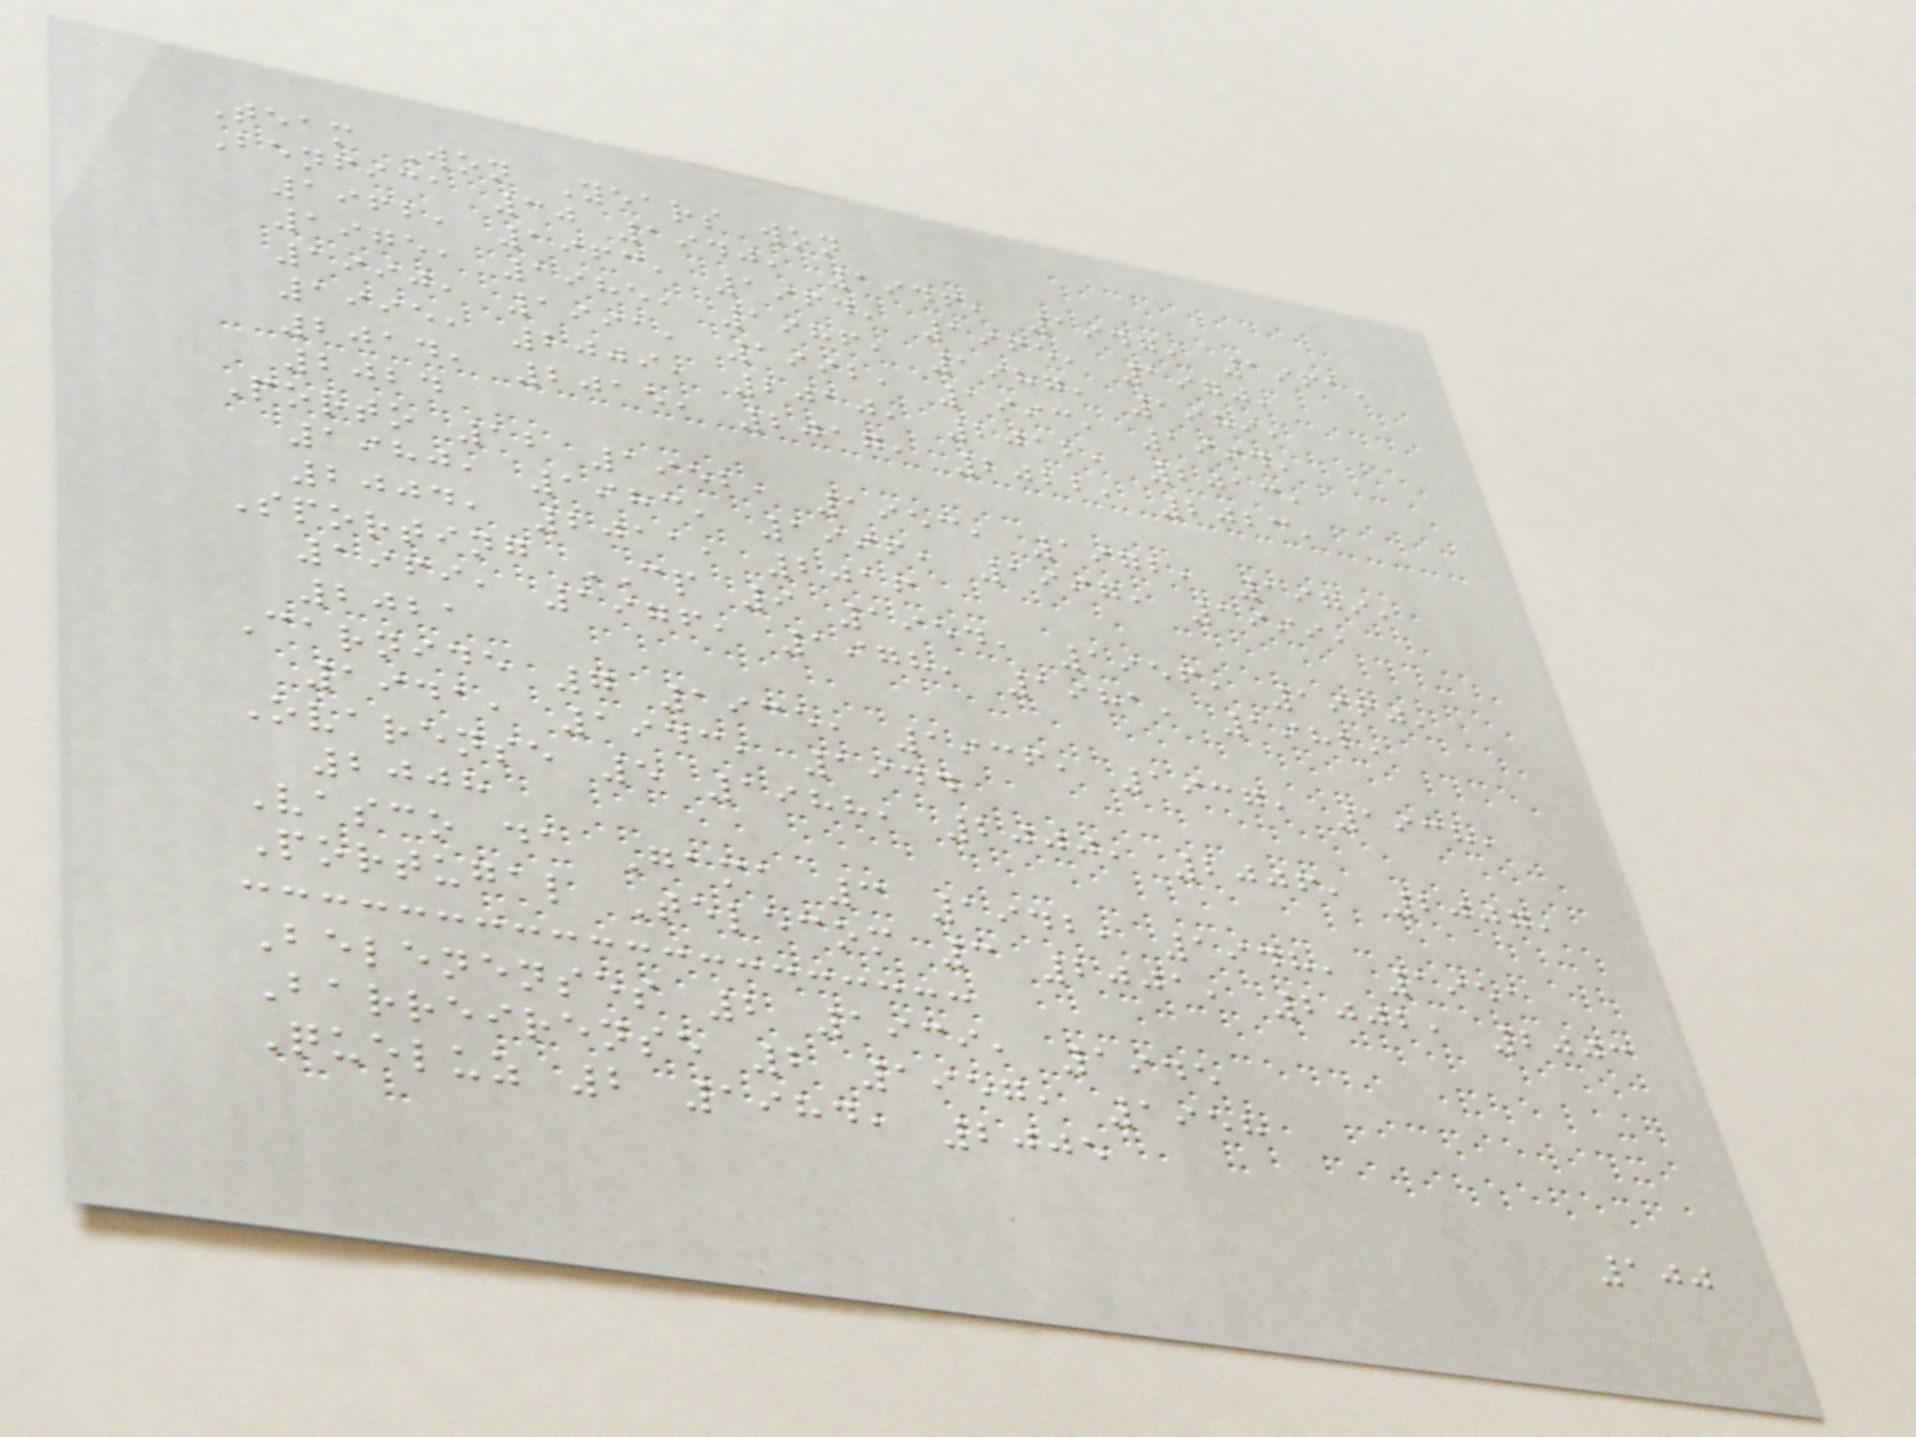Team Won Years won
Benfica 30 1940, 1946, 1947, 1961,
1962, 1963, 1964, 1965, 1970,
1975, 1985, 1986, 1987, 1989,
1990, 1991, 1992, 1993, 1994,
1995, 2009, 2010, 2012, 2013,
2014, 2015, 2017, 2022, 2023,
2024
Porto 12 1952, 1953, 1972, 1979,
1980, 1983, 1996, 1997, 1999,
2004, 2011, 2016
Sporting CP 9 1954, 1956, 1960,
1969, 1976, 1978, 1981, 1982,
2021
Carnide 7 1935, 1936, 1937, 1938,
1941, 1943, 1944
Ovarense 5 1988, 2000, 2006, 2007,
2008
Vasco da Gama 3 1942, 1948, 1951
Portugal Telecom 3 2001, 2002, 2003
Belenenses 2 1939, 1945
Barreirense 2 1957, 1958
Queluz 2 1984, 2005
100
